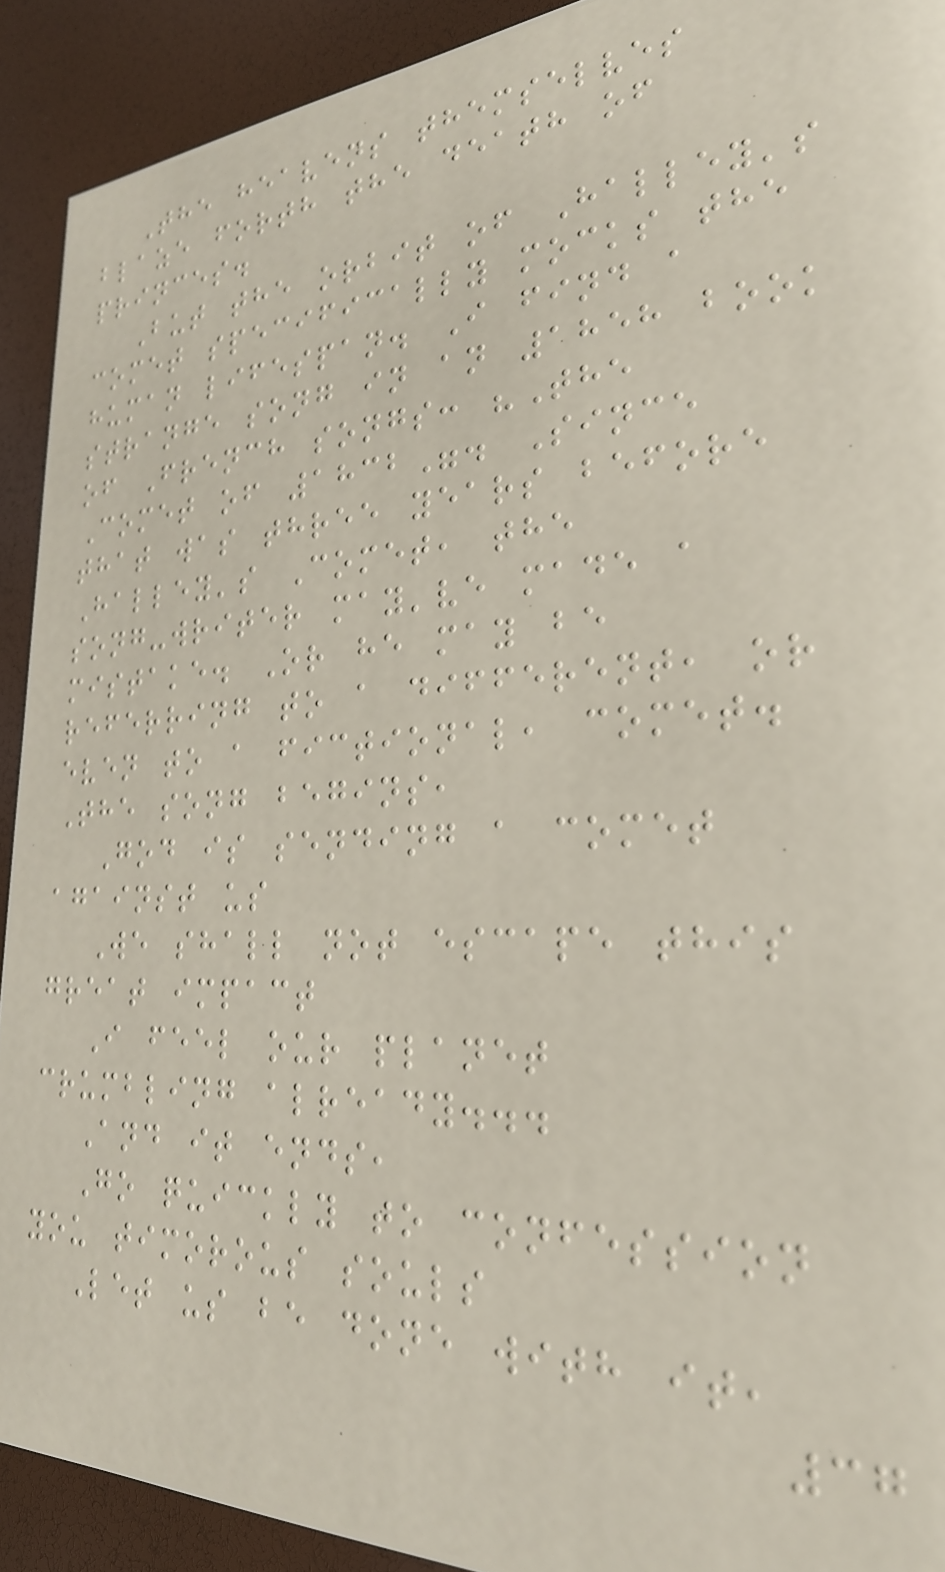The heavens themselves
blaze forth the death of
princes.
But the orbit of Halley's
comet specifically mocks the
human lifespan. I find a
strange song in an 1858 book
of French songs: "The
Comet of 1832". Since
that was three years before
Halley's Comet, the
song-writer may've made a
mistake. Or he may be
referring to a different, or
even to a fictional, comet.
The song begins,
God is sending a comet
against us
We shall not escape this
great impact
I feel our planet
crumbling already...
And it ends,
Go quickly to confession
you timorous souls
Let us be done with it,
37
